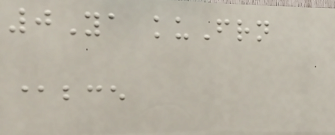0Ya kuFrn
@bce
